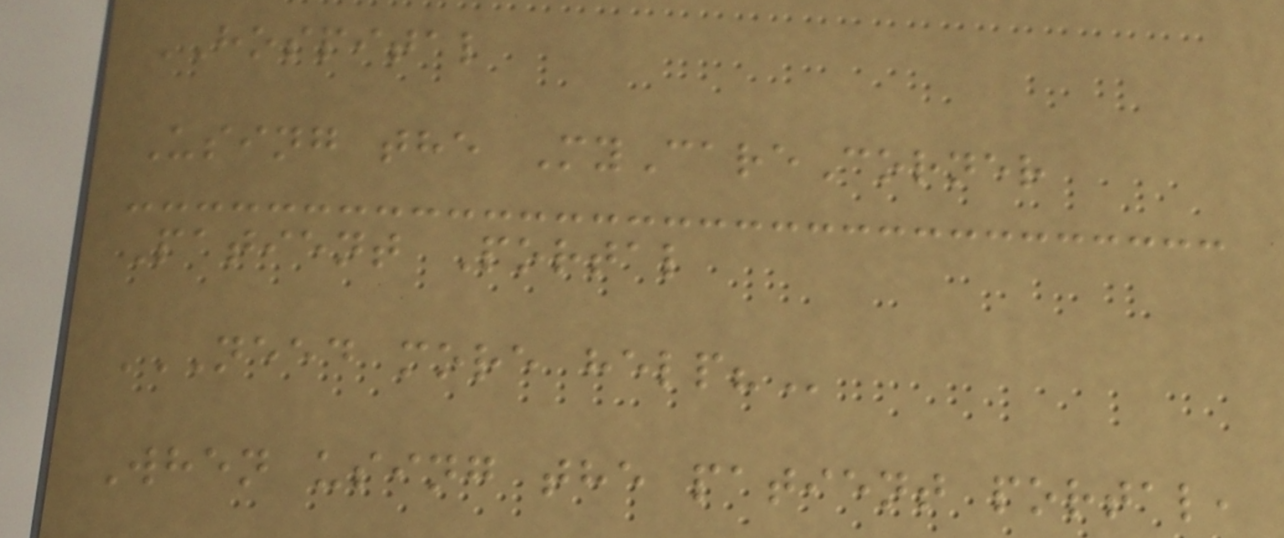HOSPITAL
Using the MyCareCorner
Patient Portal
NEED MORE HELP?
When using the patient portal,
